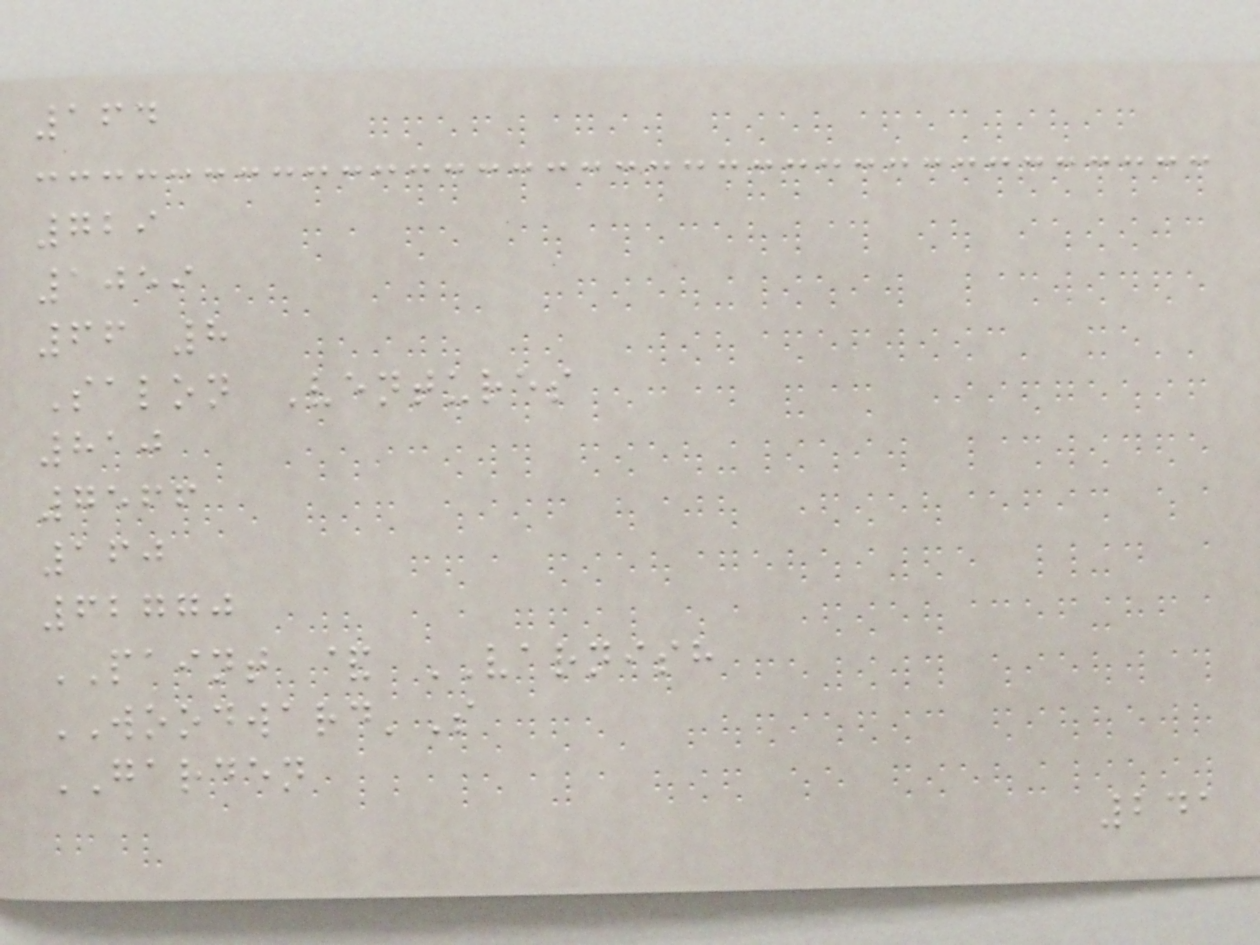164
729
1059
66 8
Salon Ventures
810
7566
160
62770
PAINT & VARNISH
WOODWARD'S
GARDEN
241
